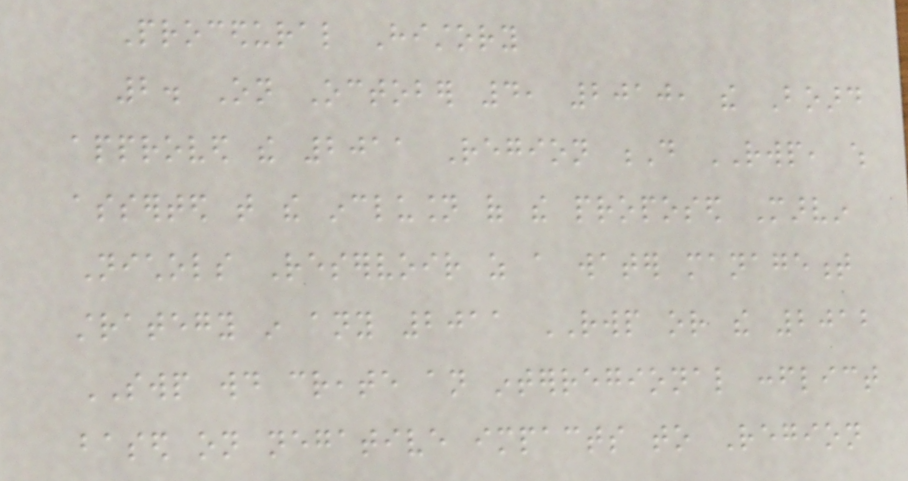Procedural History
2. On October 4, 2010, the Board
approved the 2011 Region D RWP, which
asserted that the inclusion of the proposed Marvin
Nichols Reservoir as a water management
strategy in any 2011 RWP or the 2012
SWP would create an interregional conflict
based on negative impacts to Region
